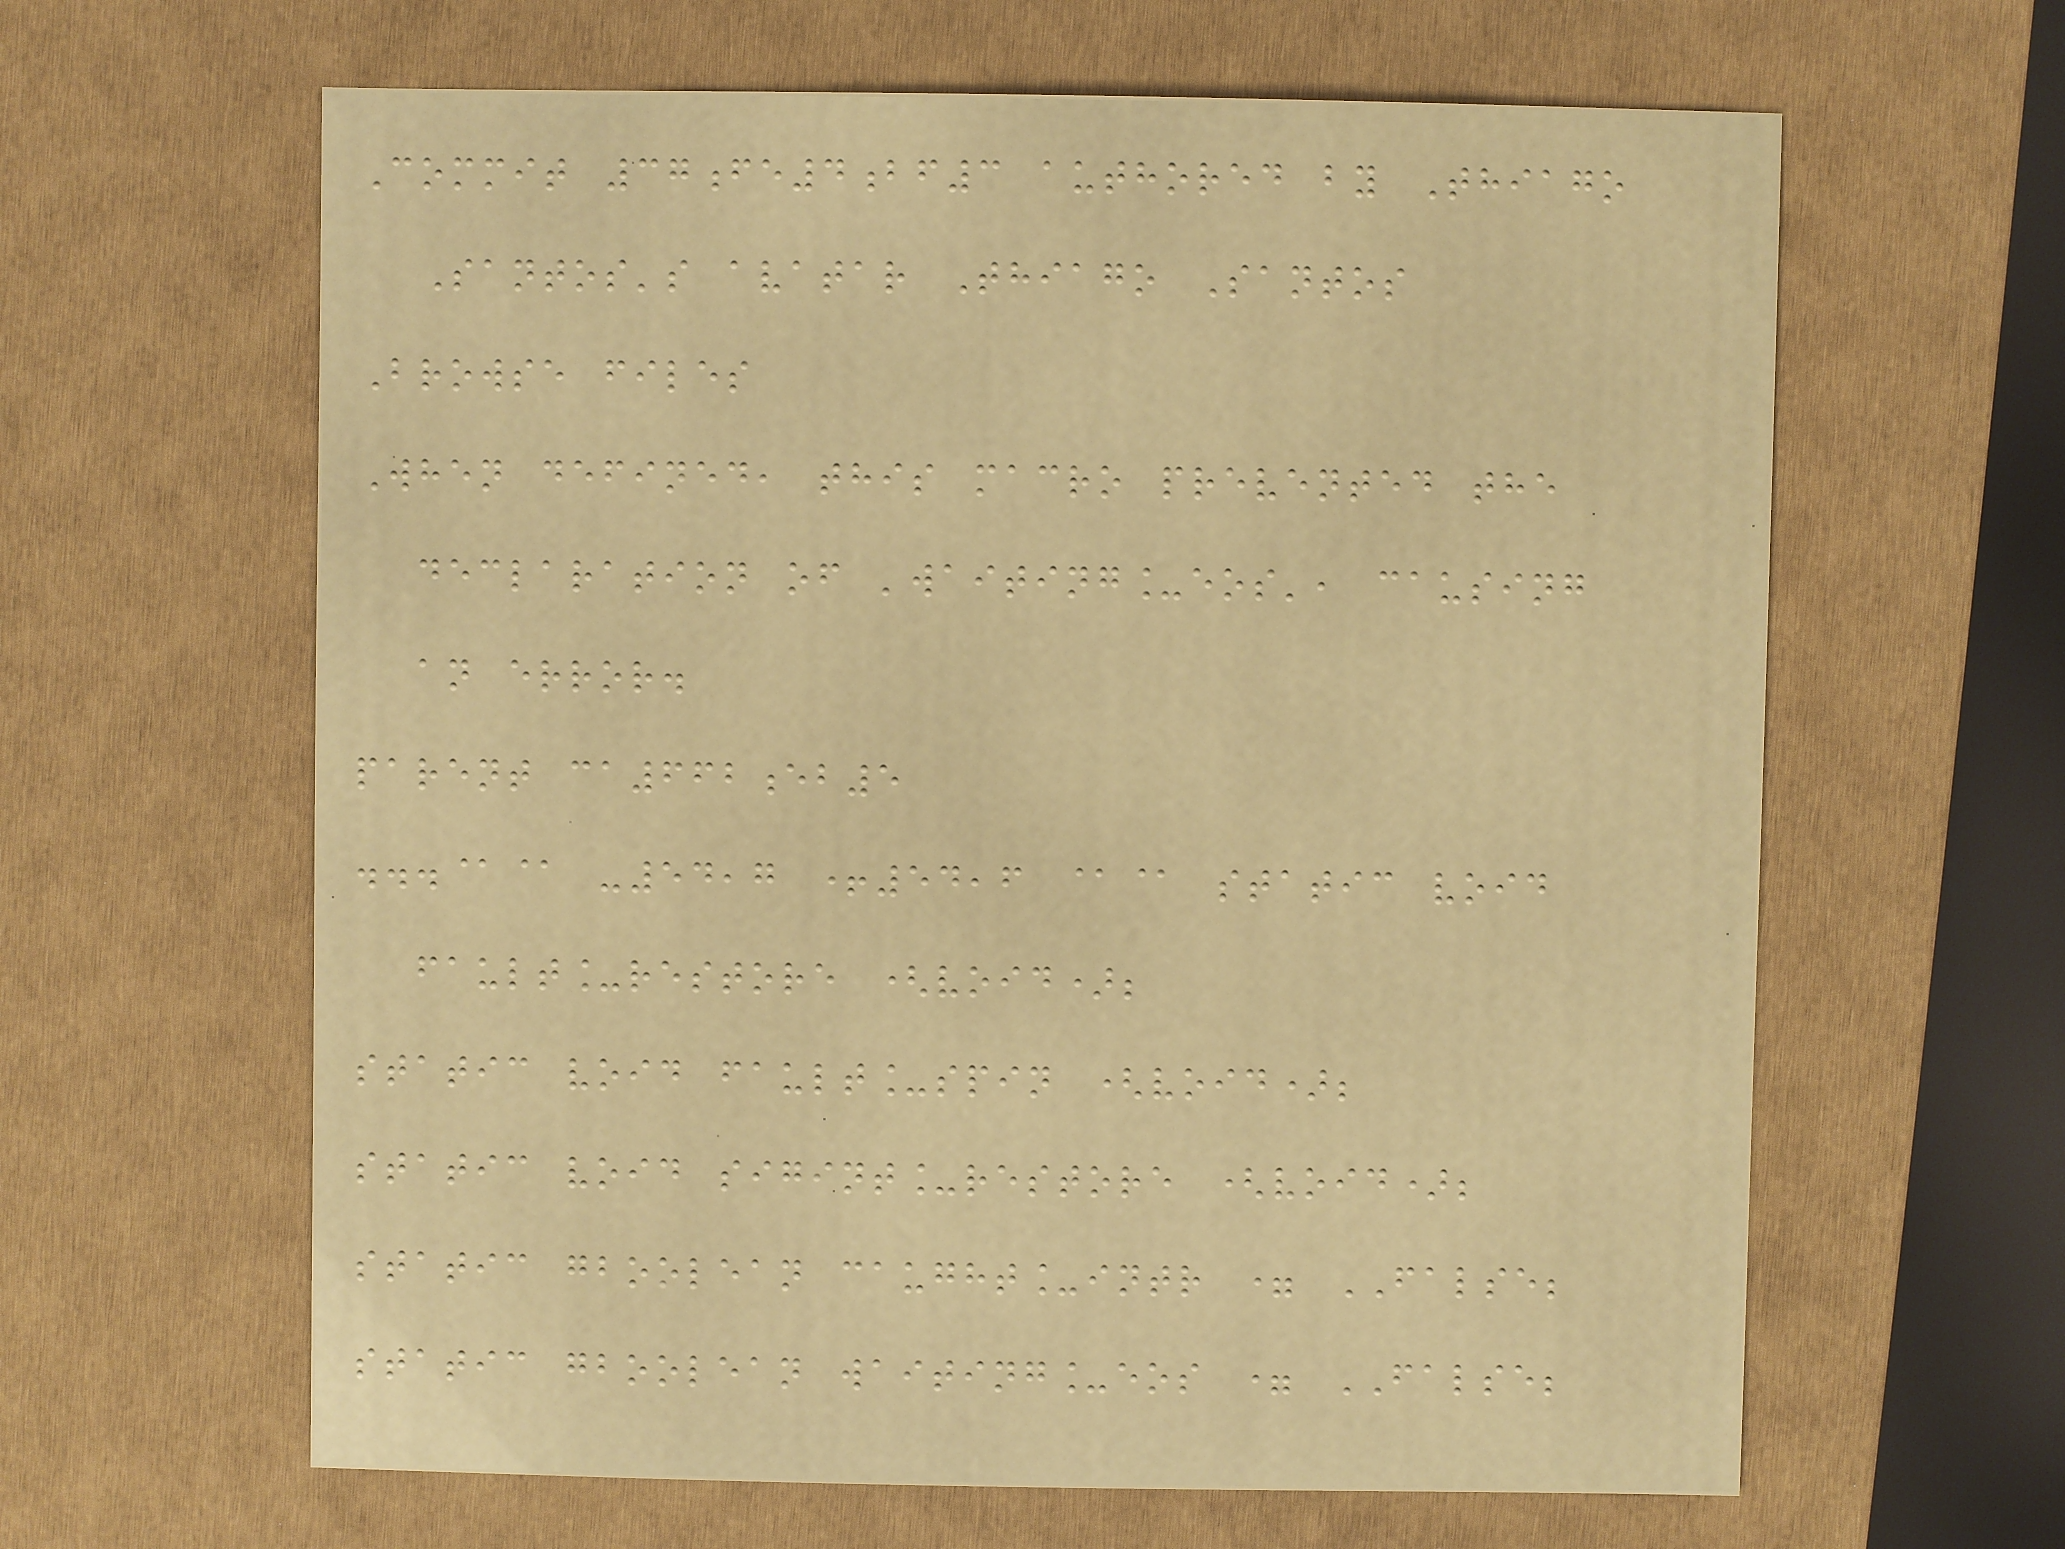Commit 37fe4bf3 authored by Thiago
Santos's avatar Thiago Santos
Browse files
When defined, this macro prevented the
declaration of 'waiting_eos', causing
an error.
parent ca662eb5
...@@ -54,7 +54,6 @@ static void
fault_restore (void);
static void fault_spin (void);
static void sigint_restore (void);
static gboolean caught_intr = FALSE;
static gboolean waiting_eos = FALSE;
